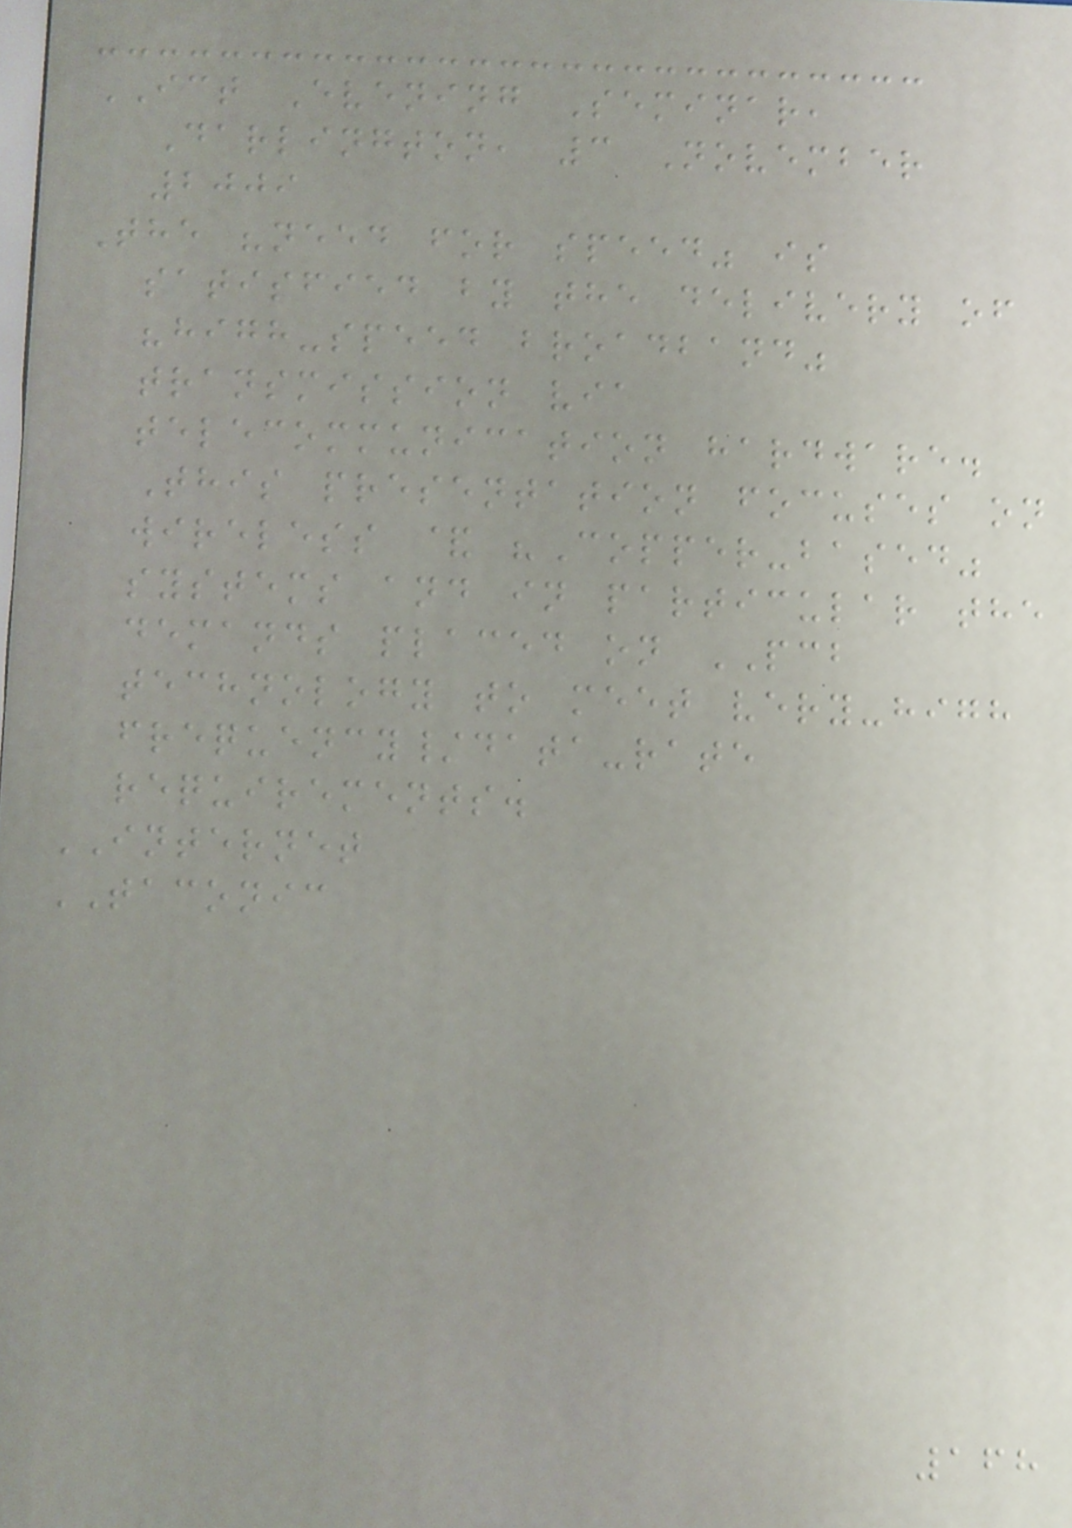ICT Evening Seminar,
Darlington, 3 November
2009
The "need for speed" is
satisfied by the delivery of
"high-speed broadband"
transmission via
telecommunication hardware.
This presentation focuses on
wireless & "Copper-based"
systems and in particular the
demands placed on PCB
technology to meet very-high
frequency/data-rate
requirements.
INTERNET
TACONIC
168
